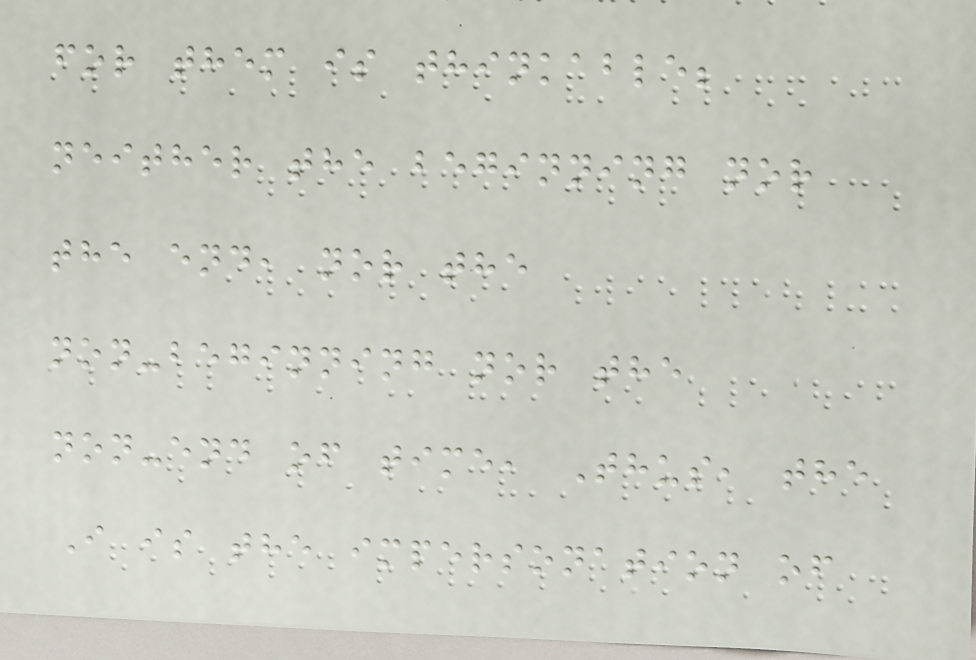for them is thinkable;
neither the beginning nor
the end, nor the
non-beginning nor the
non-end of time, Thus, the
I is the impersonation of
